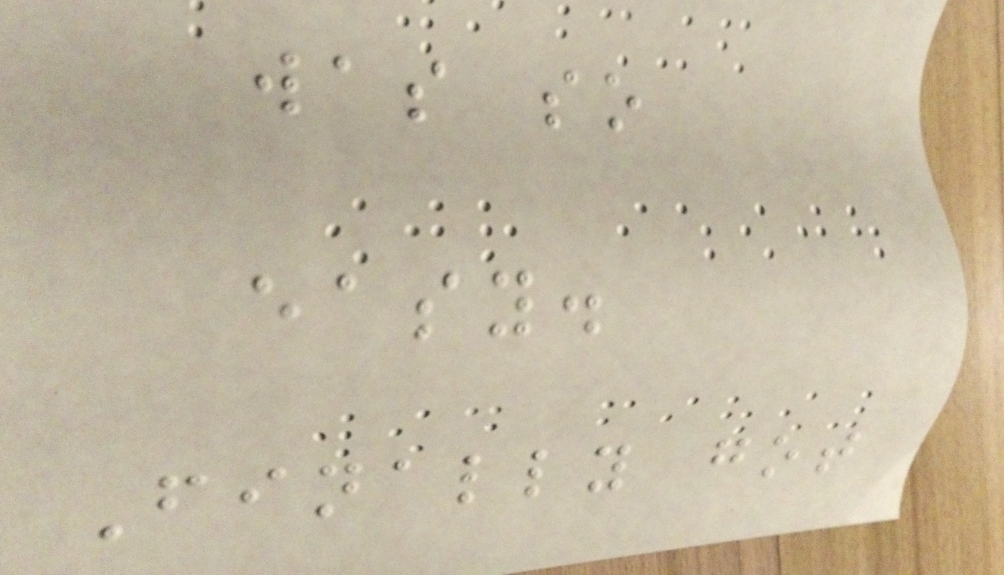was so
easy.
Finally got
